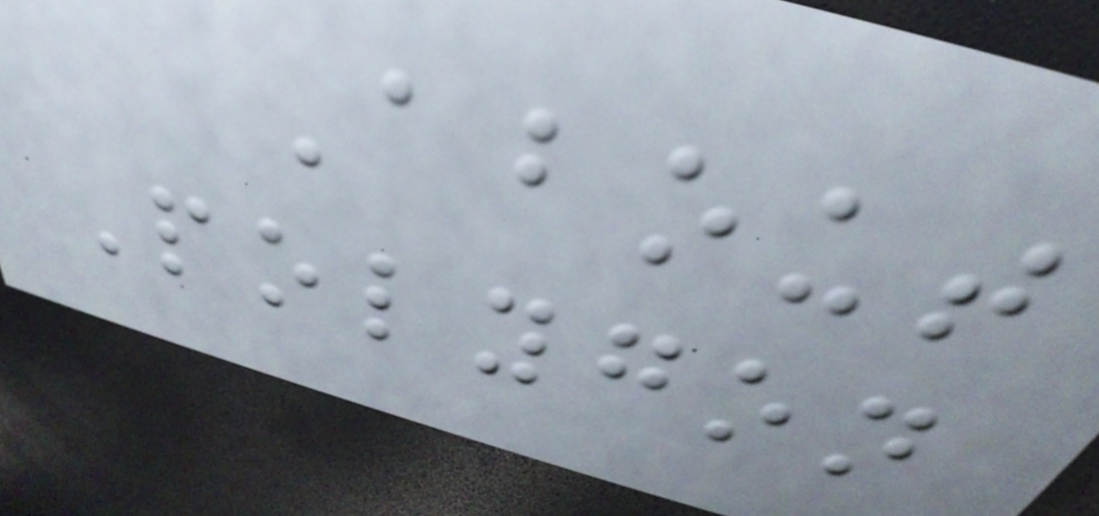About
Polygon
